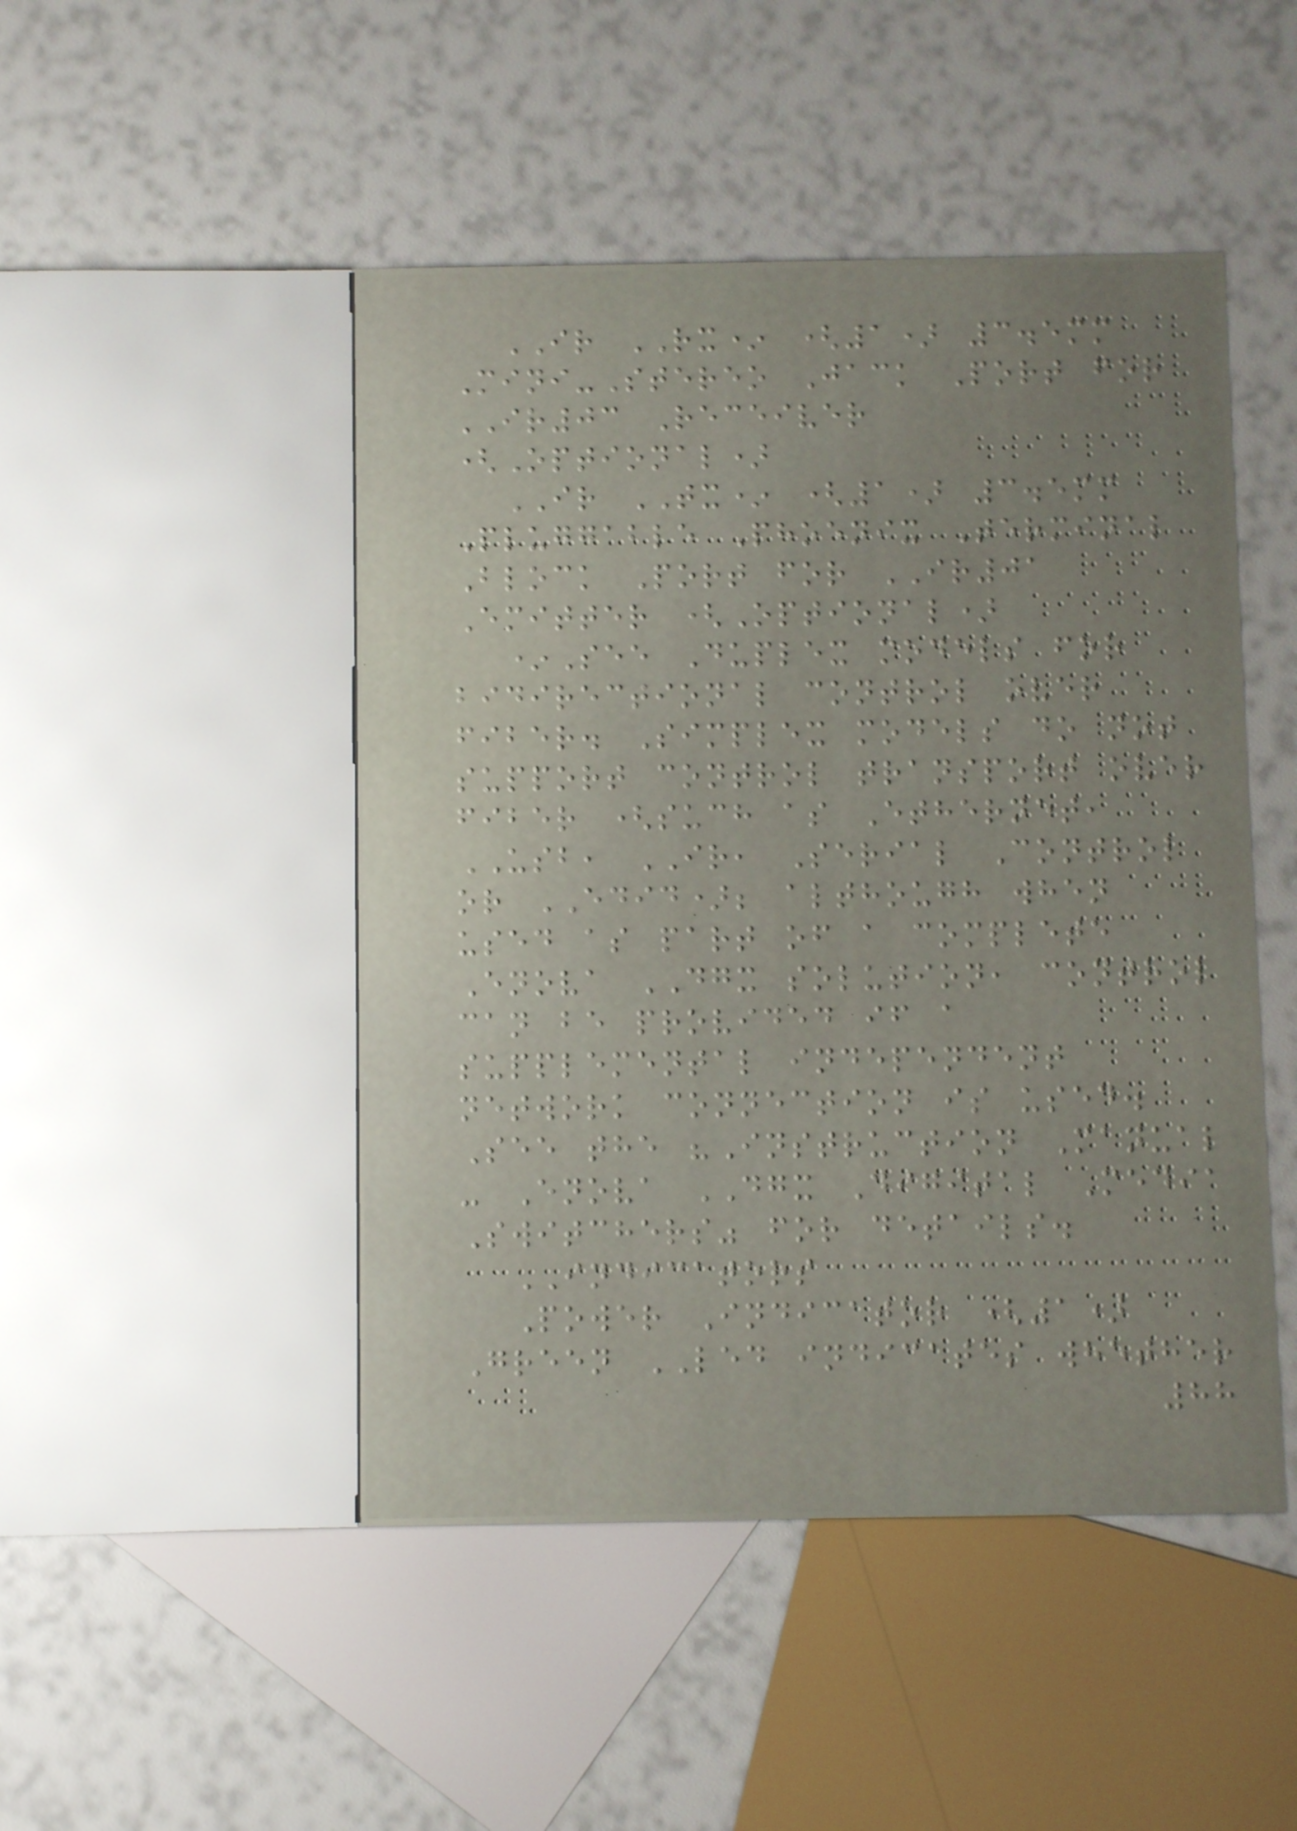IR RX* (1) 3.5mm
Mini-Stereo Jack Port for
IR03 Receiver
(Optional)
IR TX* (1) 3.5mm
Pluggable Phoenix Terminal
Block Port for IR01
Emitter (Optional)
*See Duplex models for
bidirectional control over
fiber. Simplex models do not
support control transport over
fiber (such as Ethernet,
USB, IR, Serial Control
or EDID); although when
used as part of a complete
Enova DGX solution, control
can be provided if a
supplemental independent
network connection is used.
See the "Instruction Manual
- Enova DGX Digital Media
Switchers" for details.
INDICATORS
Power Indicator (1)
Green LED indicates whether
88
